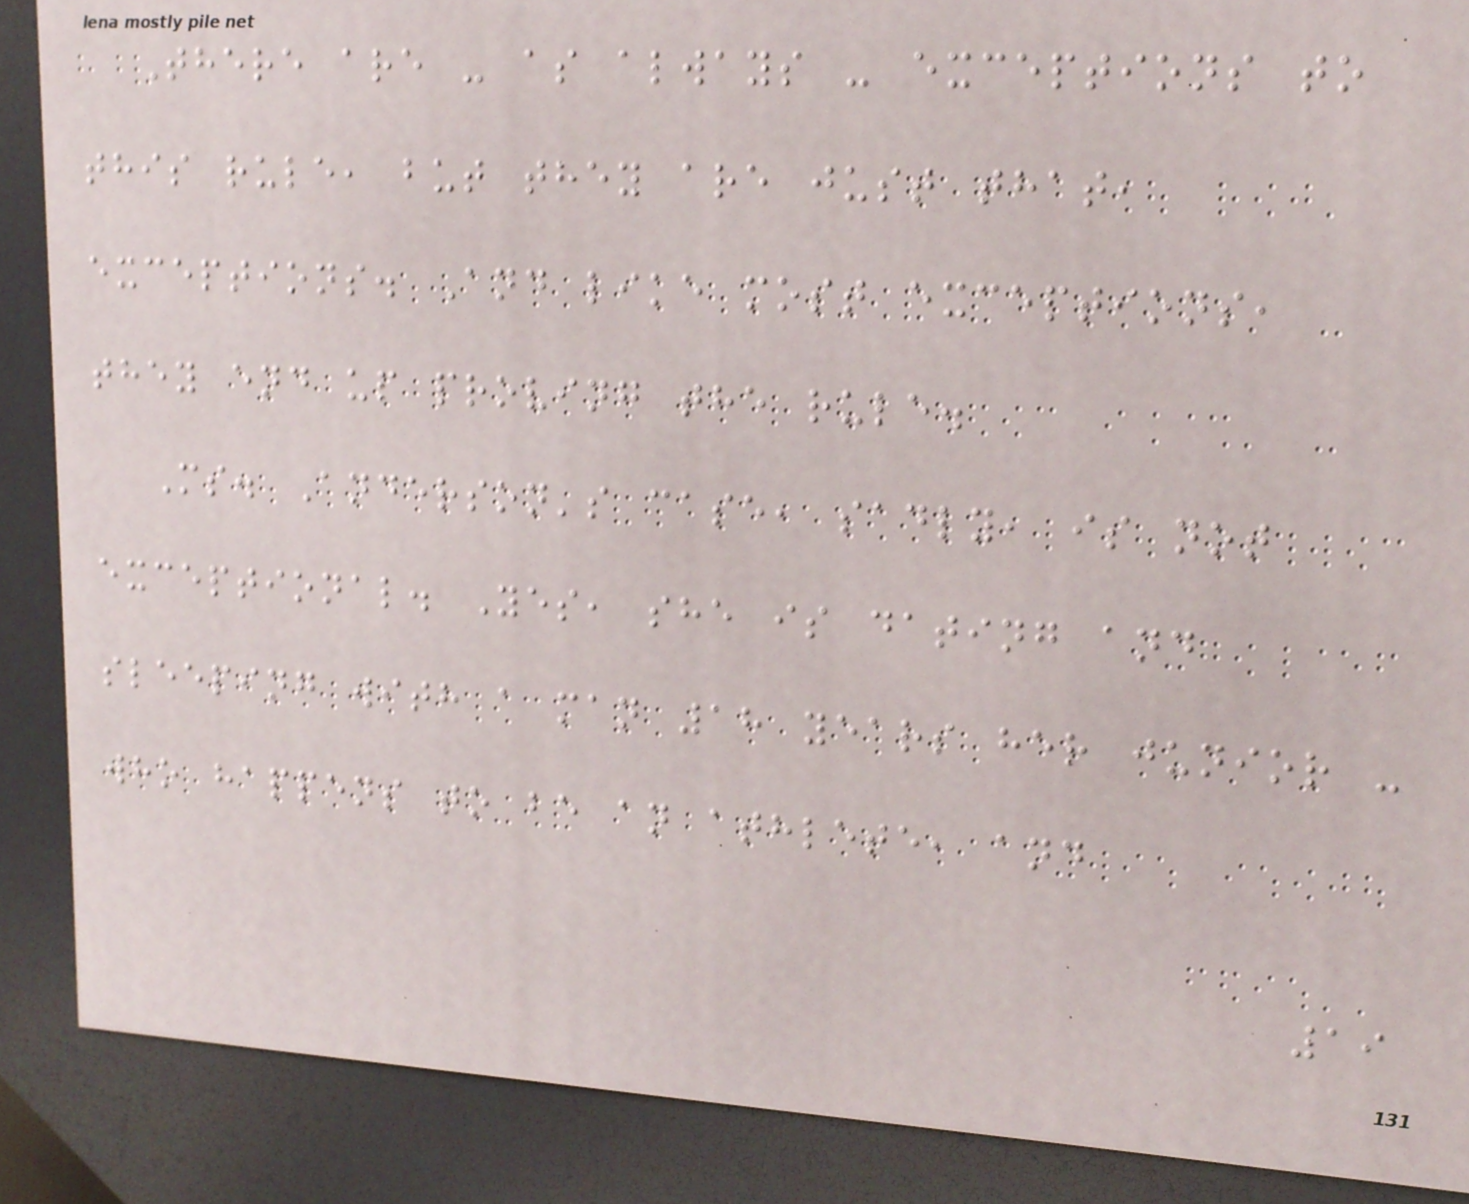There are - as always - exceptions to
this rule, but they are just that,
exceptions. And like most exceptions,
they end up proving the rule.
Ms. Anderson's case, sadly, is not
exceptional. Yes, she is dating and
sleeping with a man 18 years her junior -
who happens to be an athlete, and
19
